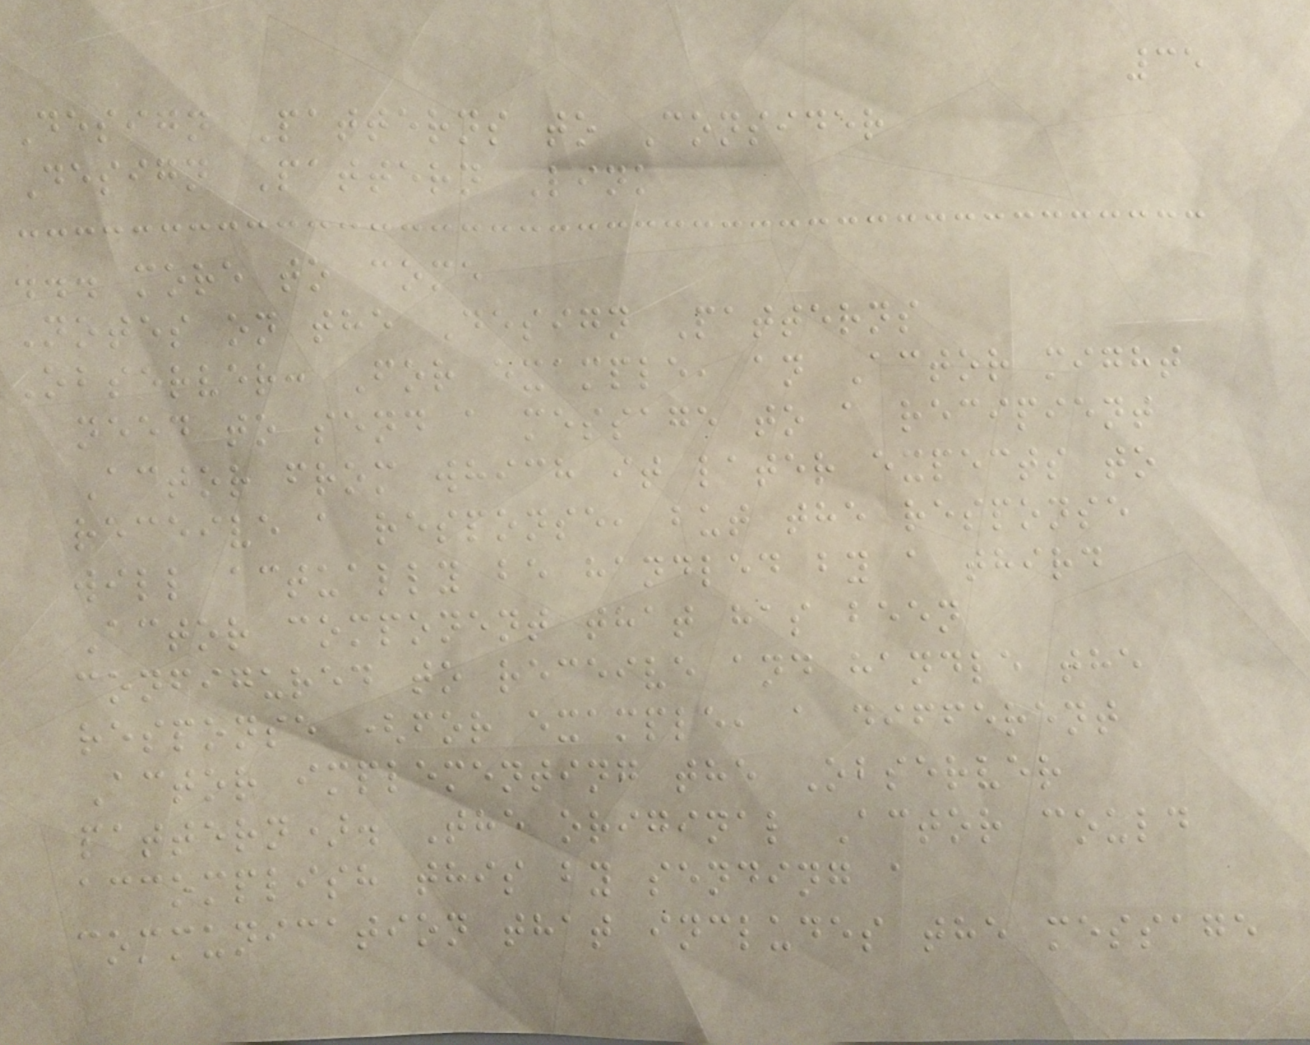35
Design Patterns to Consider
Design Pattern Link
... more to come
Notes on the Design Patterns
Observer: For example, an Actor might
need to send a message to a recipient
Actor from which it later expects to
receive a response, but the response
will actually be handled by a third
Actor component that has been
configured to receive and handle the
response (for example, a different
Actor implementing the Observer
pattern). The original Actor could
accomplish this by sending a
communication that includes the message
